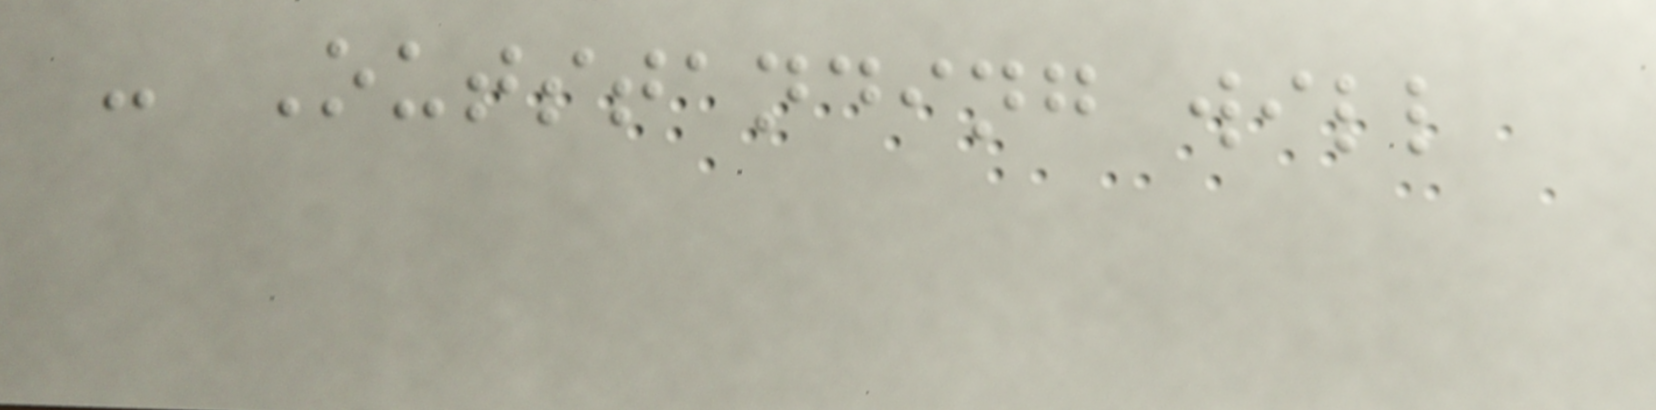- Outstanding will
